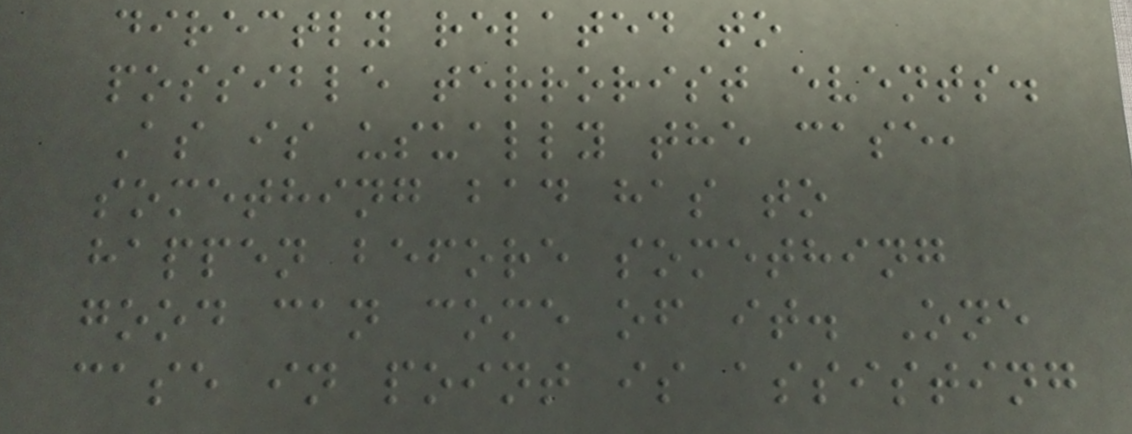directly related to
possible terrorist events.
As is usually the case,
something bad has to
happen before something
good can come of it. One
case in point is assisting
